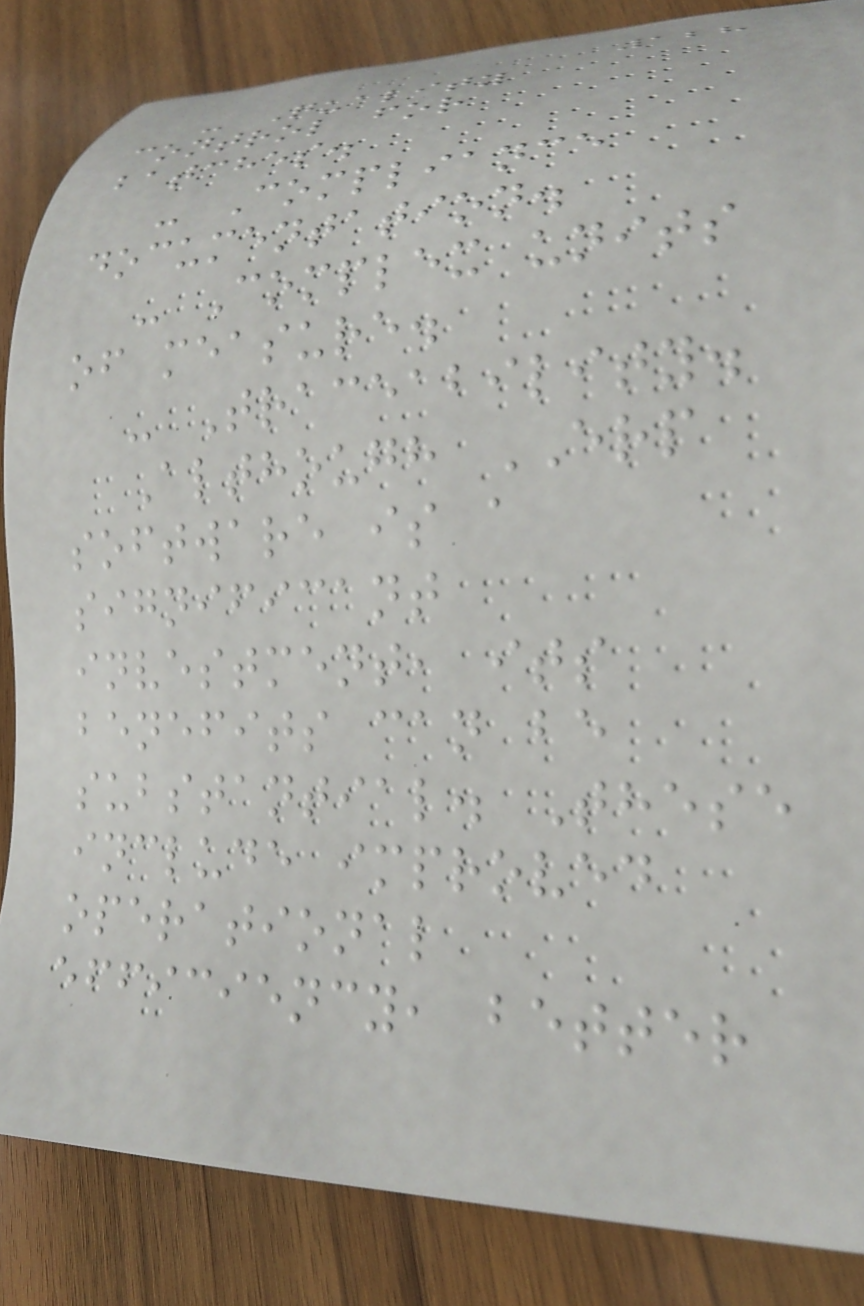128
- Quality
control for
batches.
- Compliance
documentation.
- Complex units
of measure.
- Traceability.
Although ERP
software is a
significant
investment, its
benefits can be
substantial. These
include improved
operational
efficiency, better
